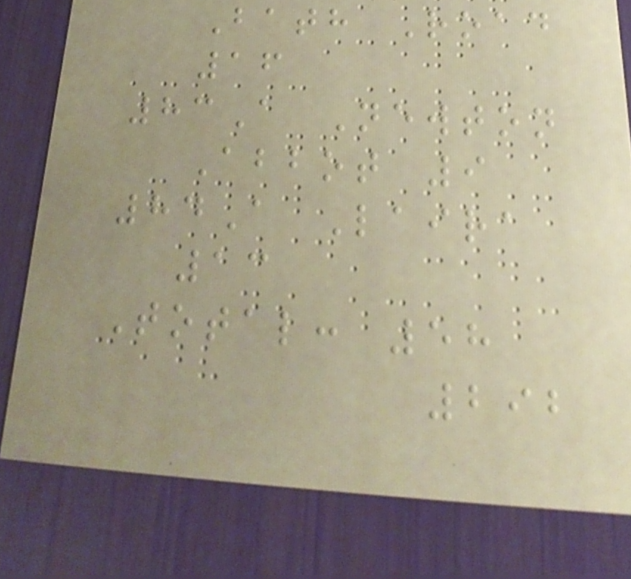Bath Road
16
83A Newton
Abbot 9
84A Laira
13
Total: 58
292
